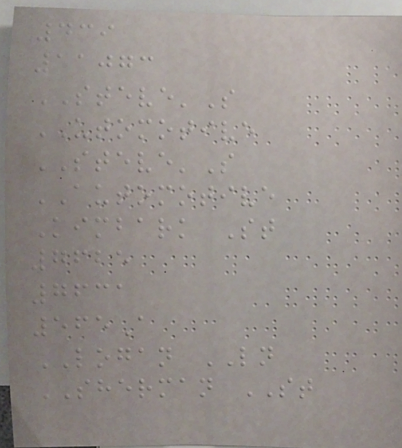439
11073
STEVE'S
UTOMOTIVE
STEVE'S
AUTOMOTIVE
Kimbark St
7625
7631
565A
LOGAN LN
SHERMAN ST
